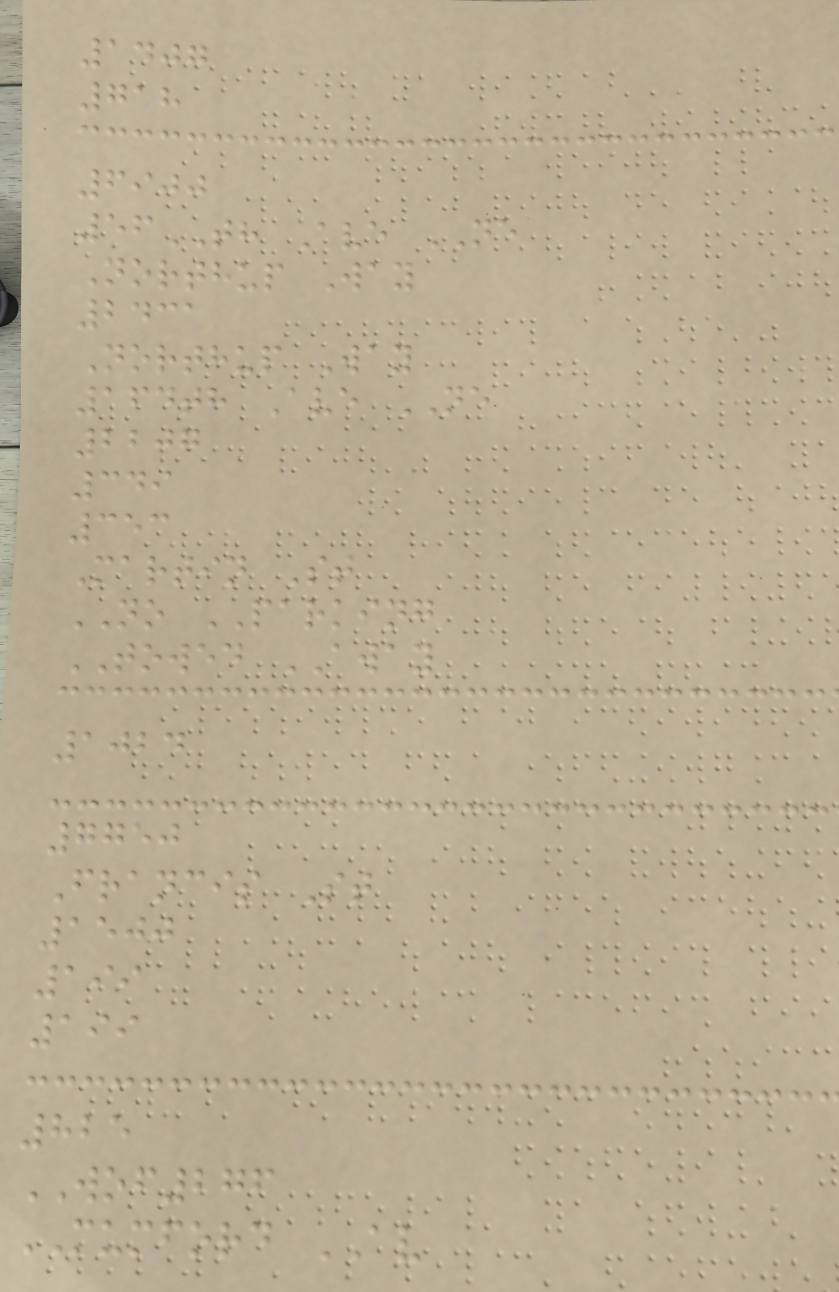1407
718
6900
56TH Ave NE
Northup Way
2431
Northup Way
164th Ave NE
2207
349
353
Martin St
NO PARKING
TOWED AWAY
1024
7750
Francis St
1500
199
199
825
WOF276
MUMFORD AV
